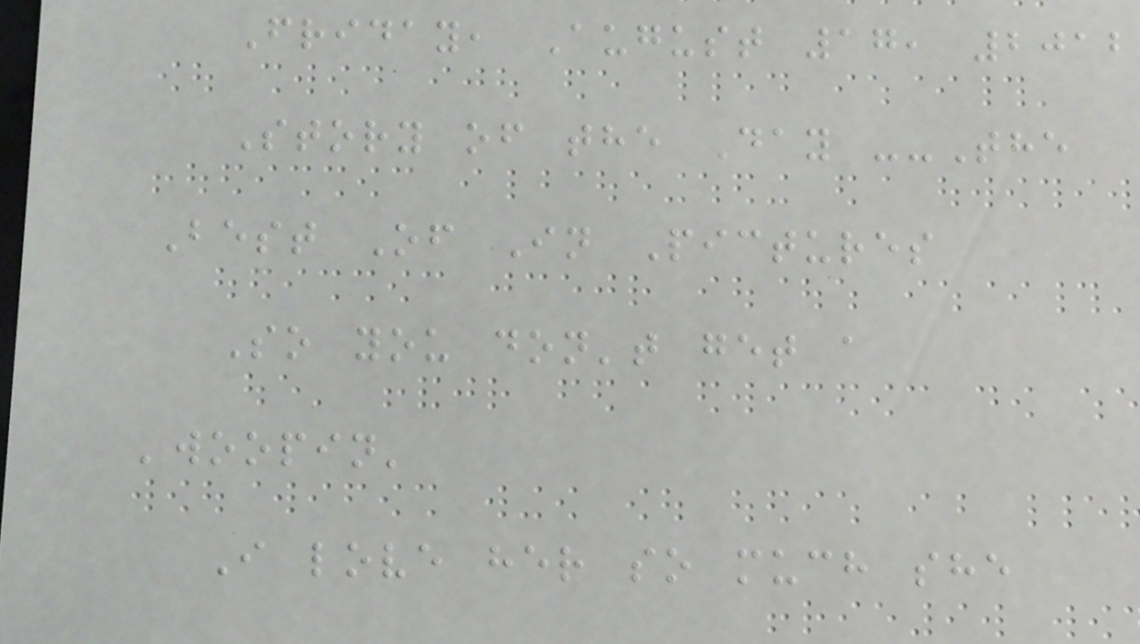Friday, August 17, 2012
Story of the Day --The
Best Of In Pictures
So you don't get a
'woopin'
I love her so much she
